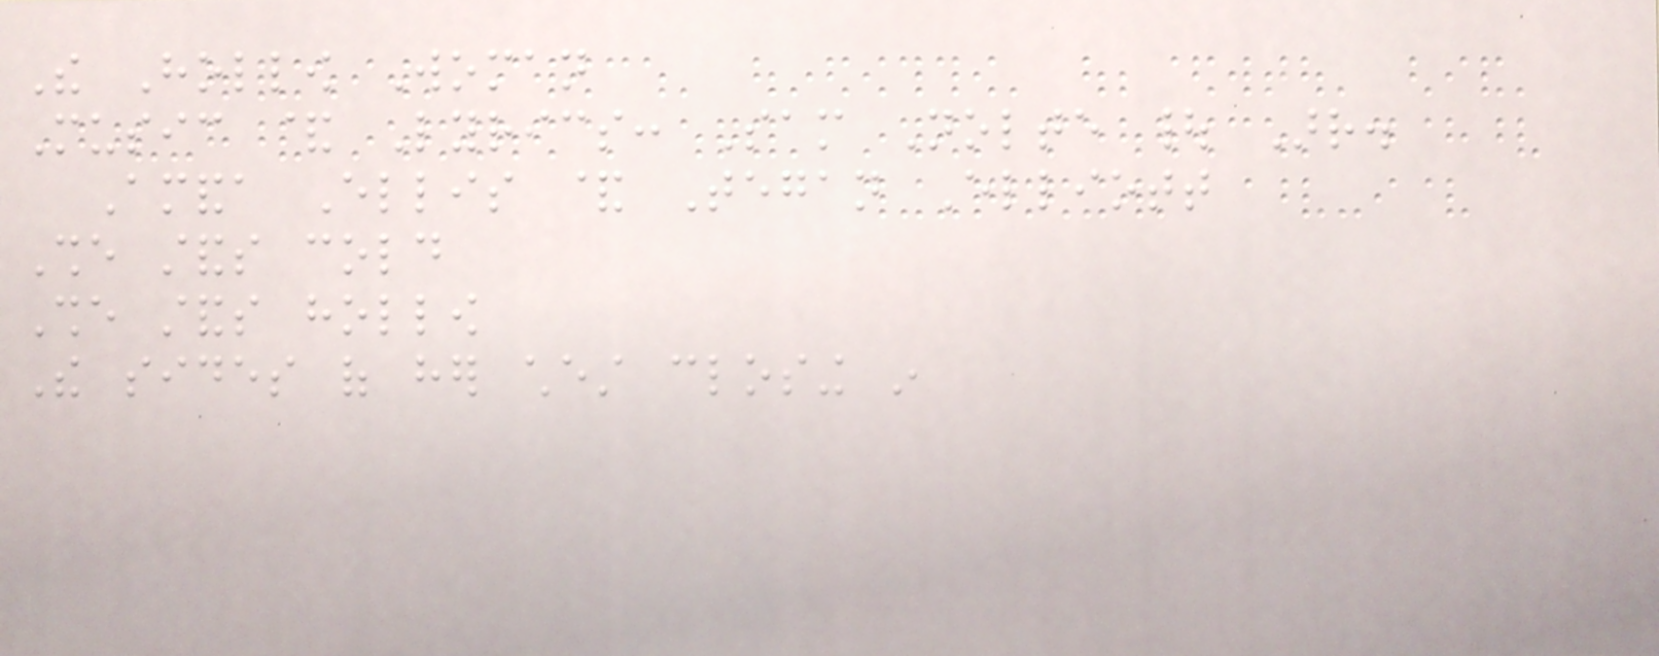The Hollow Woman
Music & Lyrics: Sam Nolte | Arr.
Amanda Ellis & Tegan Elliott
She stands cold
She stands hollow
The sides of her chest closing in
